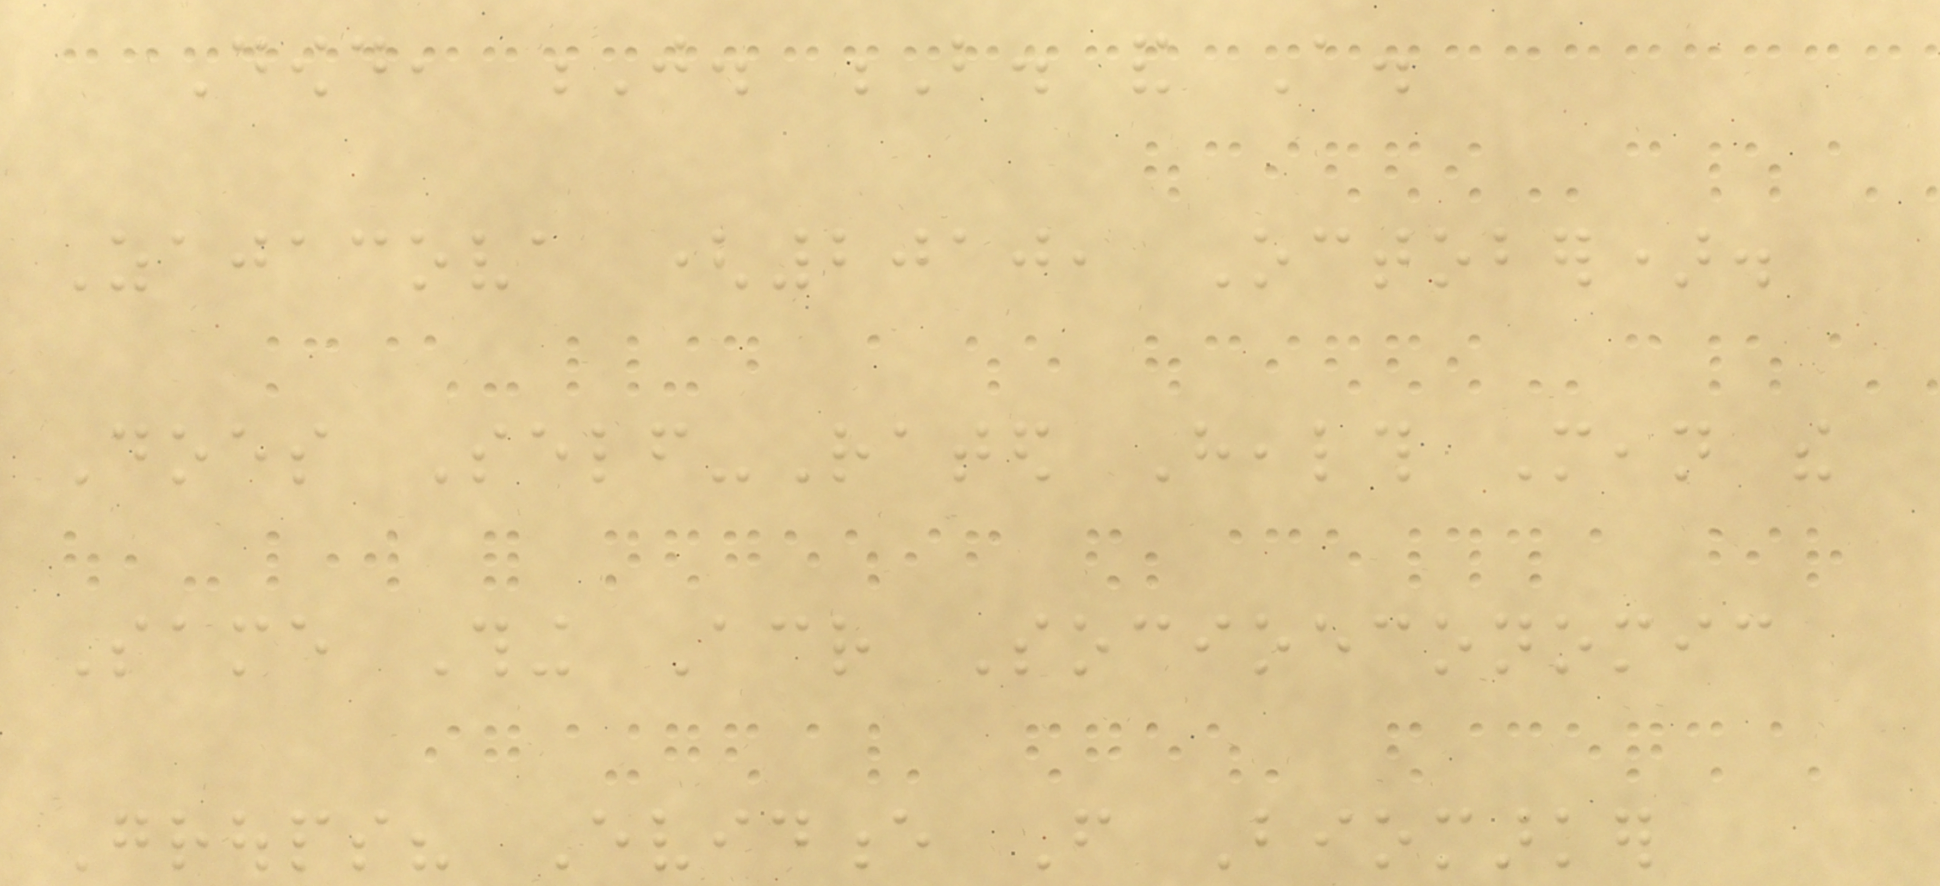Dowd, J. B. and A.
Zajacova (2010, October).
Does Self-Rated Health Mean the
Same Thing Across Socioeconomic
Groups? Evidence From Biomarker
